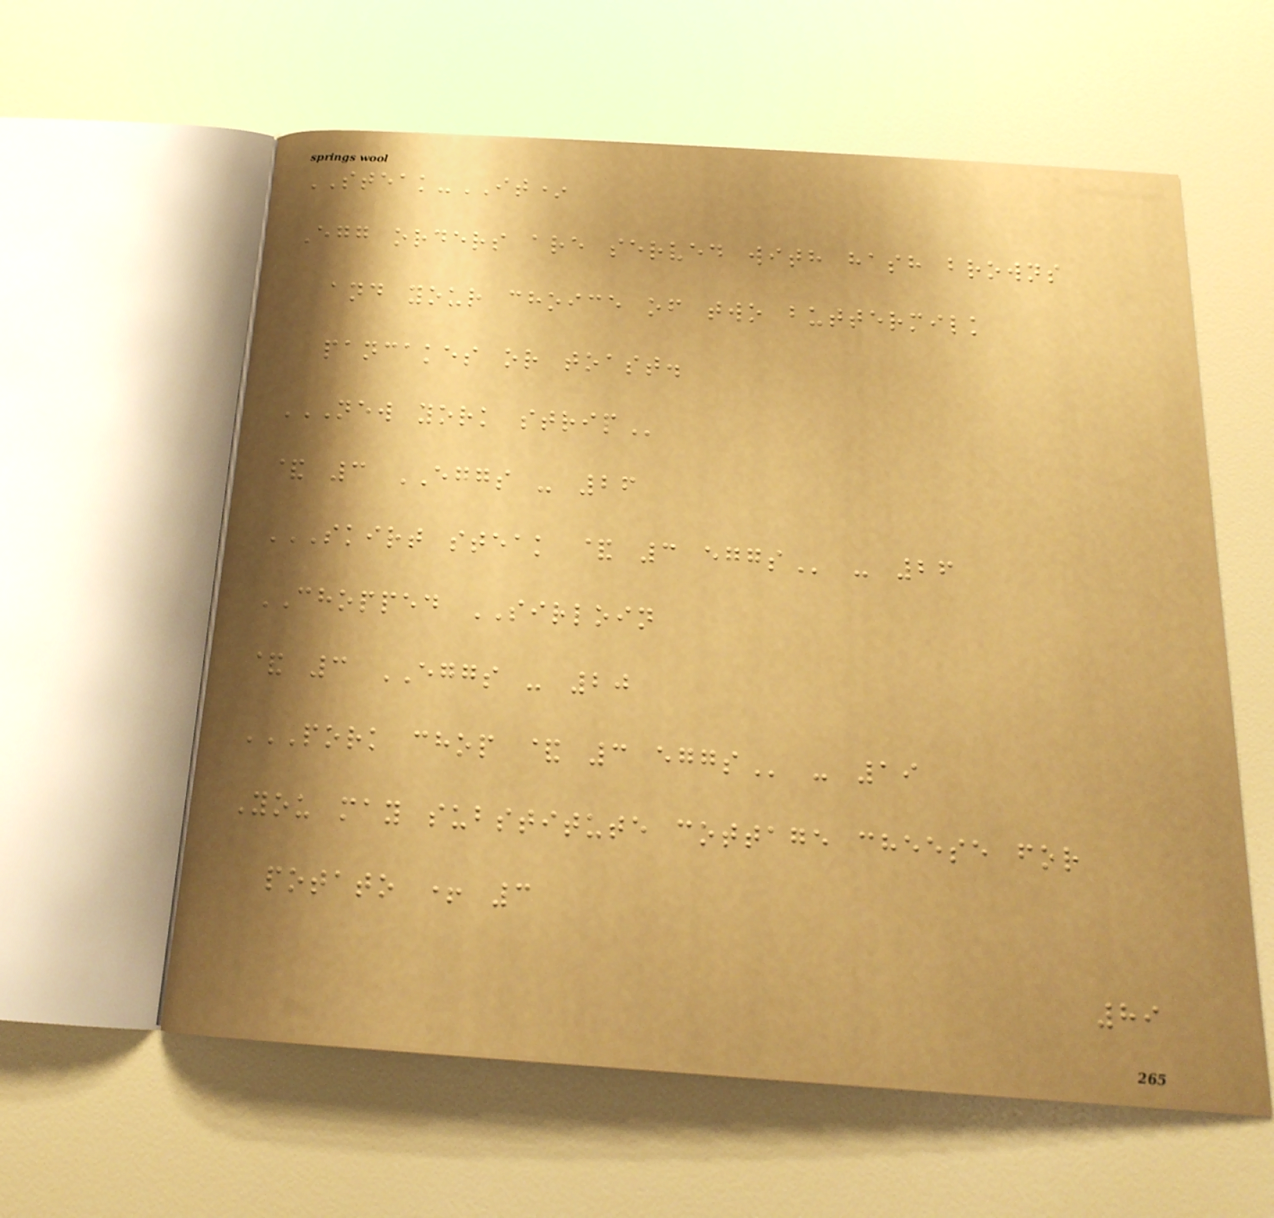STEAK-IT*
Egg orders are served with hash browns
and your choice of two buttermilk
pancakes or toast.
NEW YORK STRIP
& 3 EGGS - 26
SKIRT STEAK & 3 EGGS - 26
CHOPPED SIRLOIN
& 3 EGGS - 20
PORK CHOP & 3 EGGS - 19
You may substitute cottage cheese for
potato + 3
89
